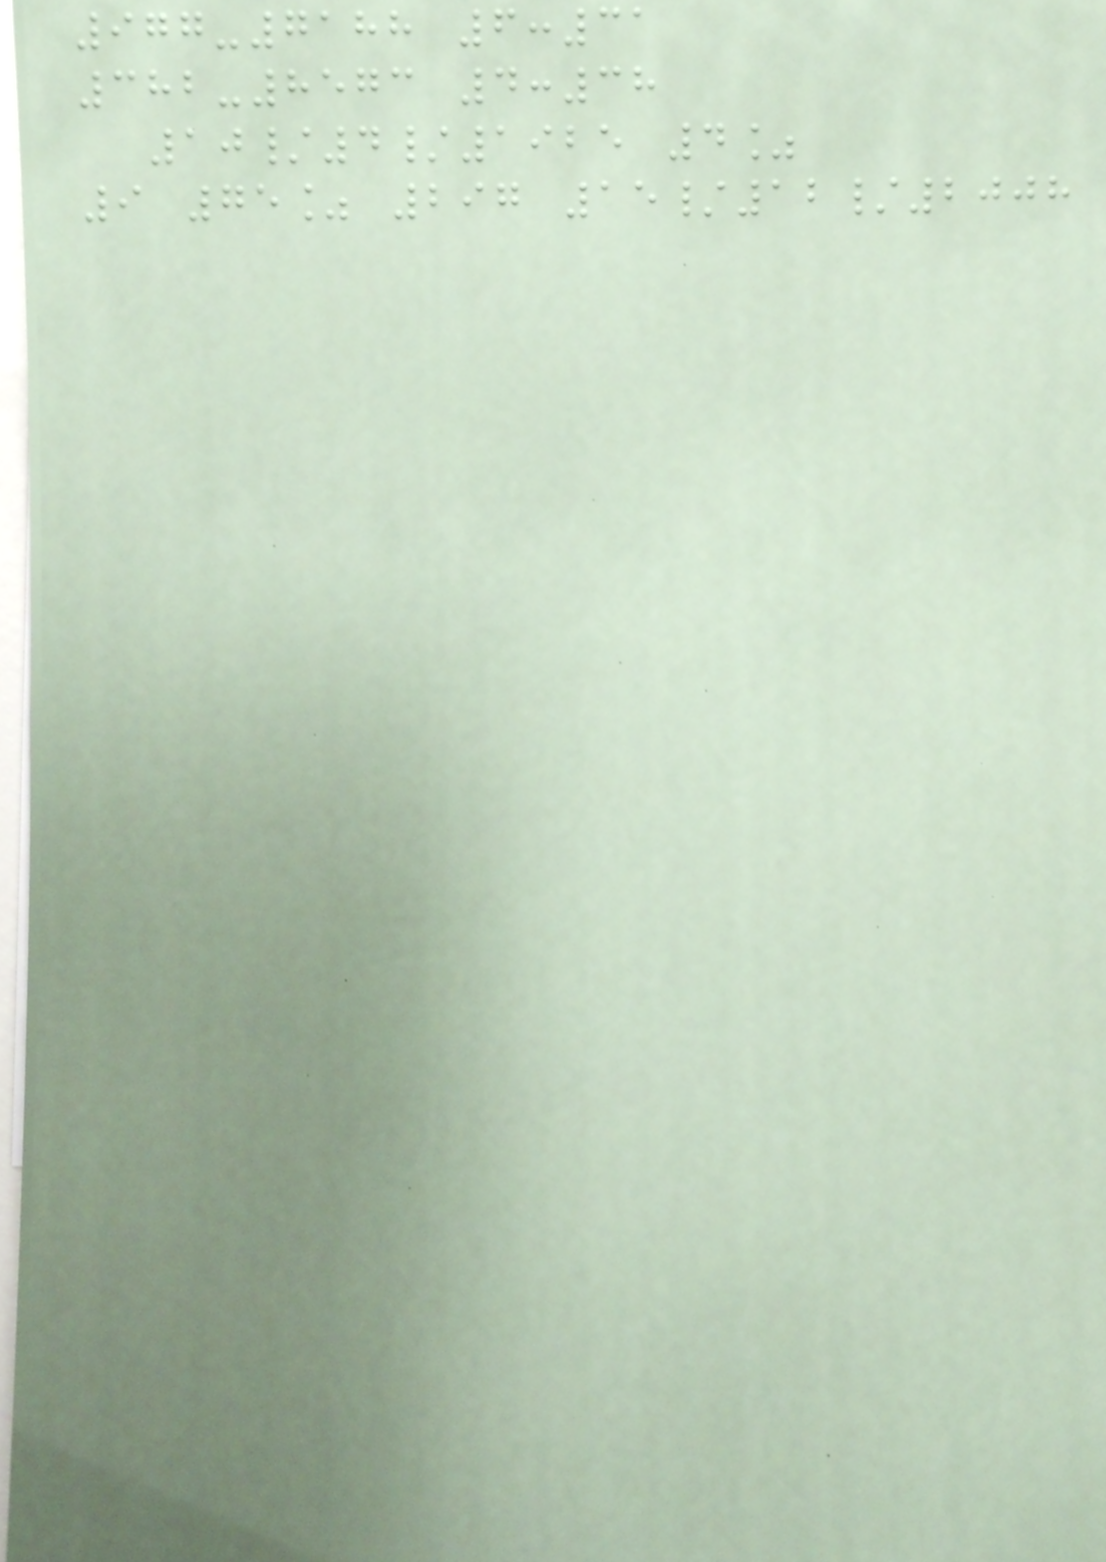977-7188 6:31
382-8573 4:38
10/4/1925 4%
9 75% 297 15/12/2008
